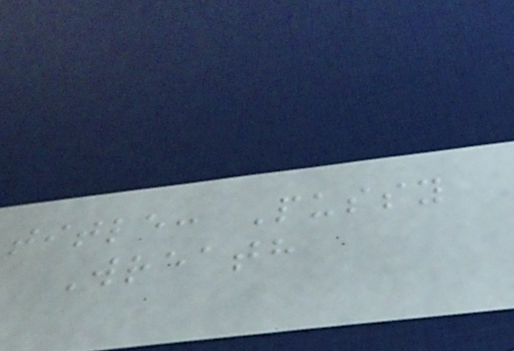title: Pussy
Wreath
